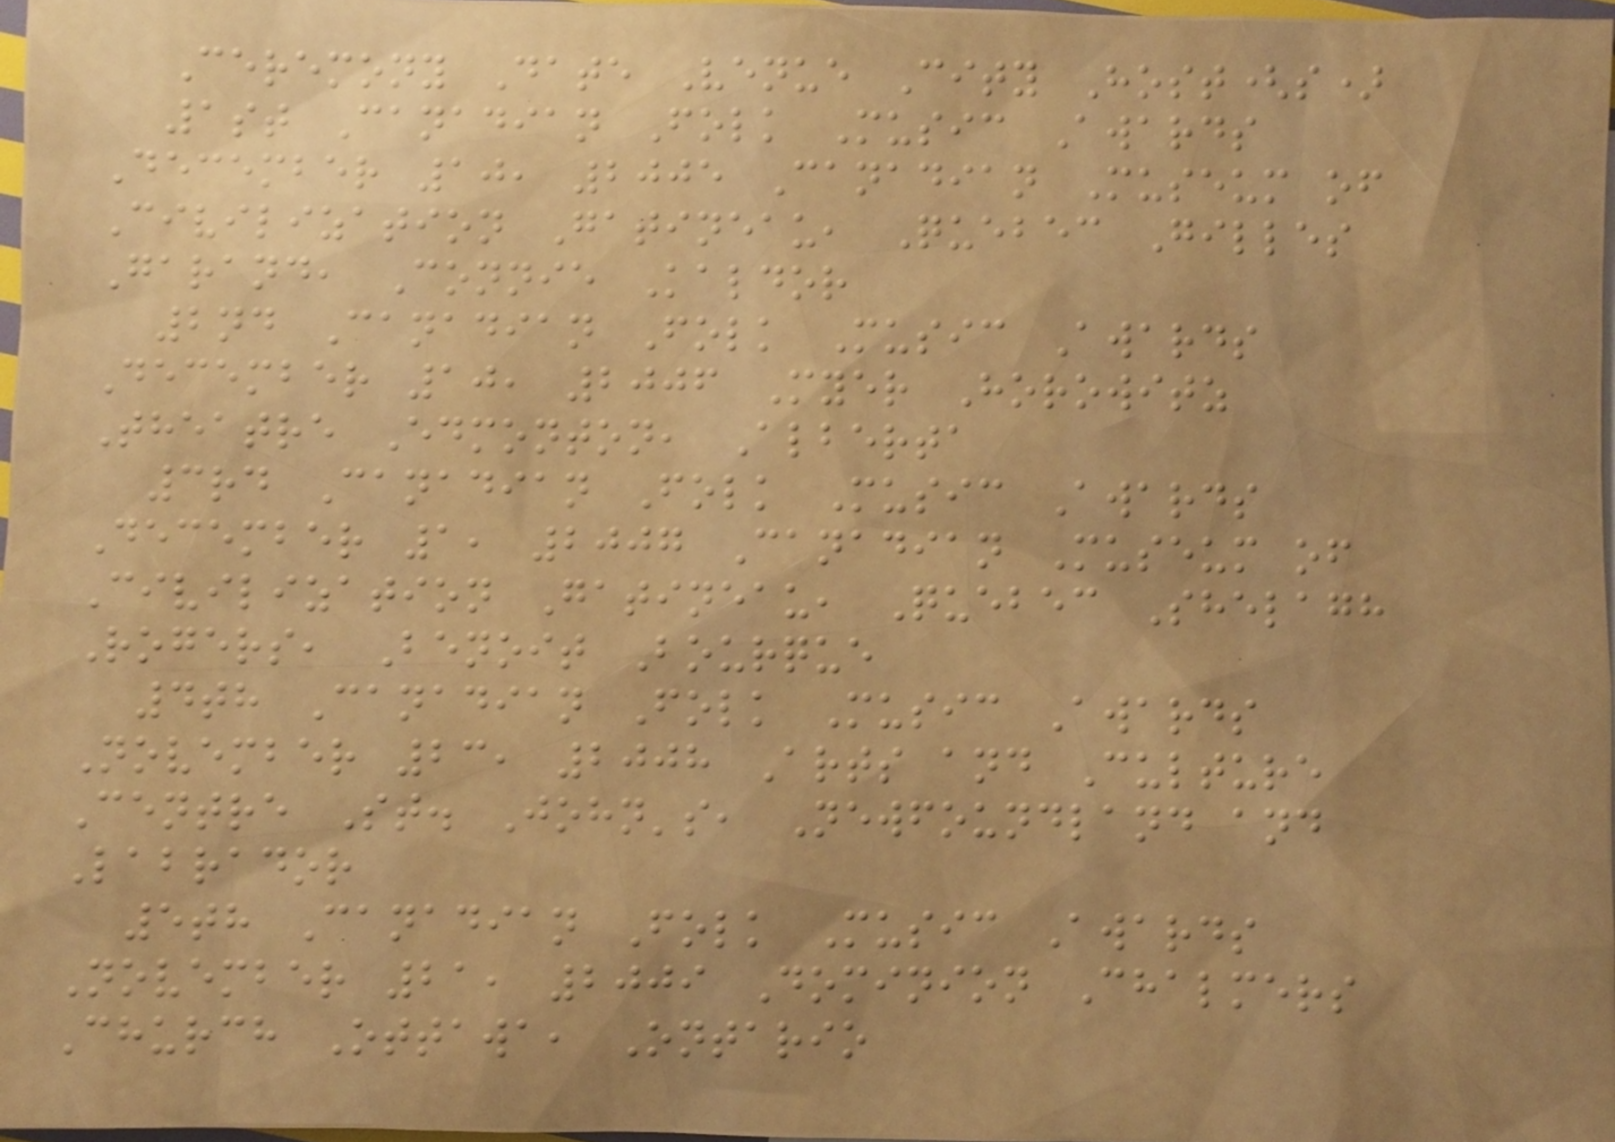Ceremony Date Venue City Host(s)
1st Canadian Folk Music Awards
December 10, 2005 Canadian Museum of
Civilization Gatineau, Quebec Gilles
Garand, Connie Kaldor
2nd Canadian Folk Music Awards
December 10, 2006 Myer Horowitz
Theatre Edmonton, Alberta
3rd Canadian Folk Music Awards
December 1, 2007 Canadian Museum of
Civilization Gatineau, Quebec Shelagh
Rogers, Benoit Bourque
4th Canadian Folk Music Awards
November 23, 2008 Arts and Culture
Centre St. John's, Newfoundland and
Labrador
5th Canadian Folk Music Awards
November 21, 2009 Dominion Chalmers
Church Ottawa, Ontario
